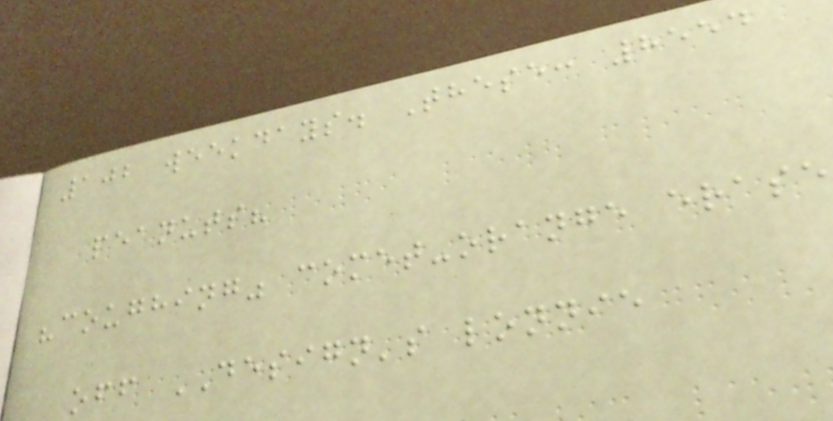102 weekdays. These: 8554
peanuts?
"coughing" comet-orange erase
off DESIGN's lonnie
